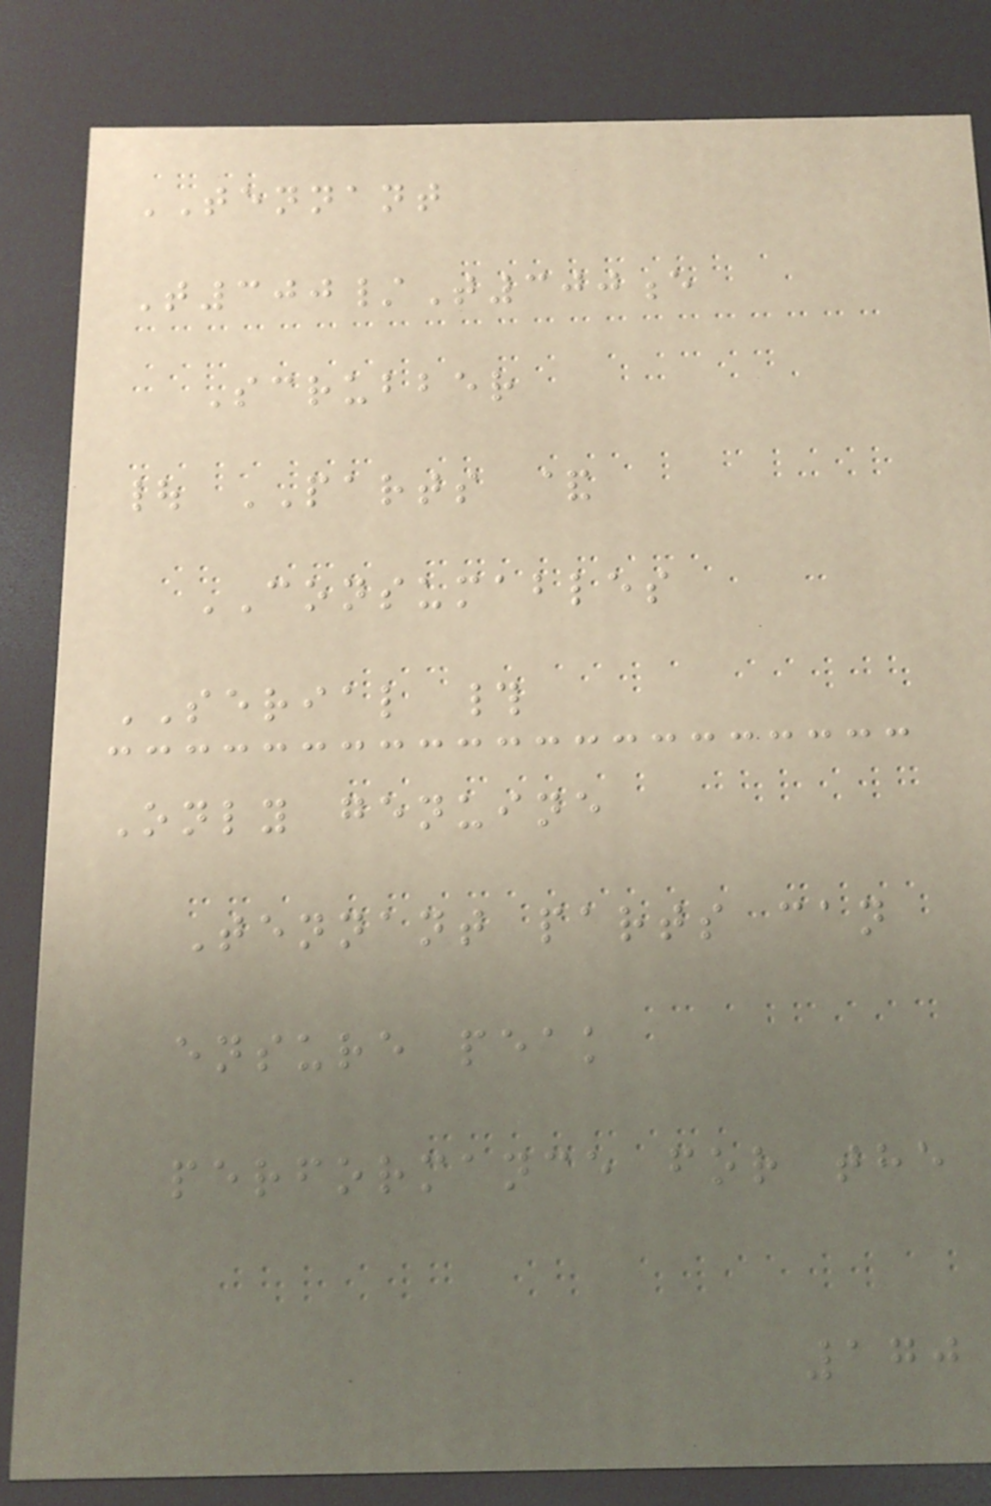TENNANT
T300/T300e
Scrubber
| PARTS &
CONSUMABLES
SERIAL #
Only genuine
Tennant parts can
ensure peak
performance for the
170
